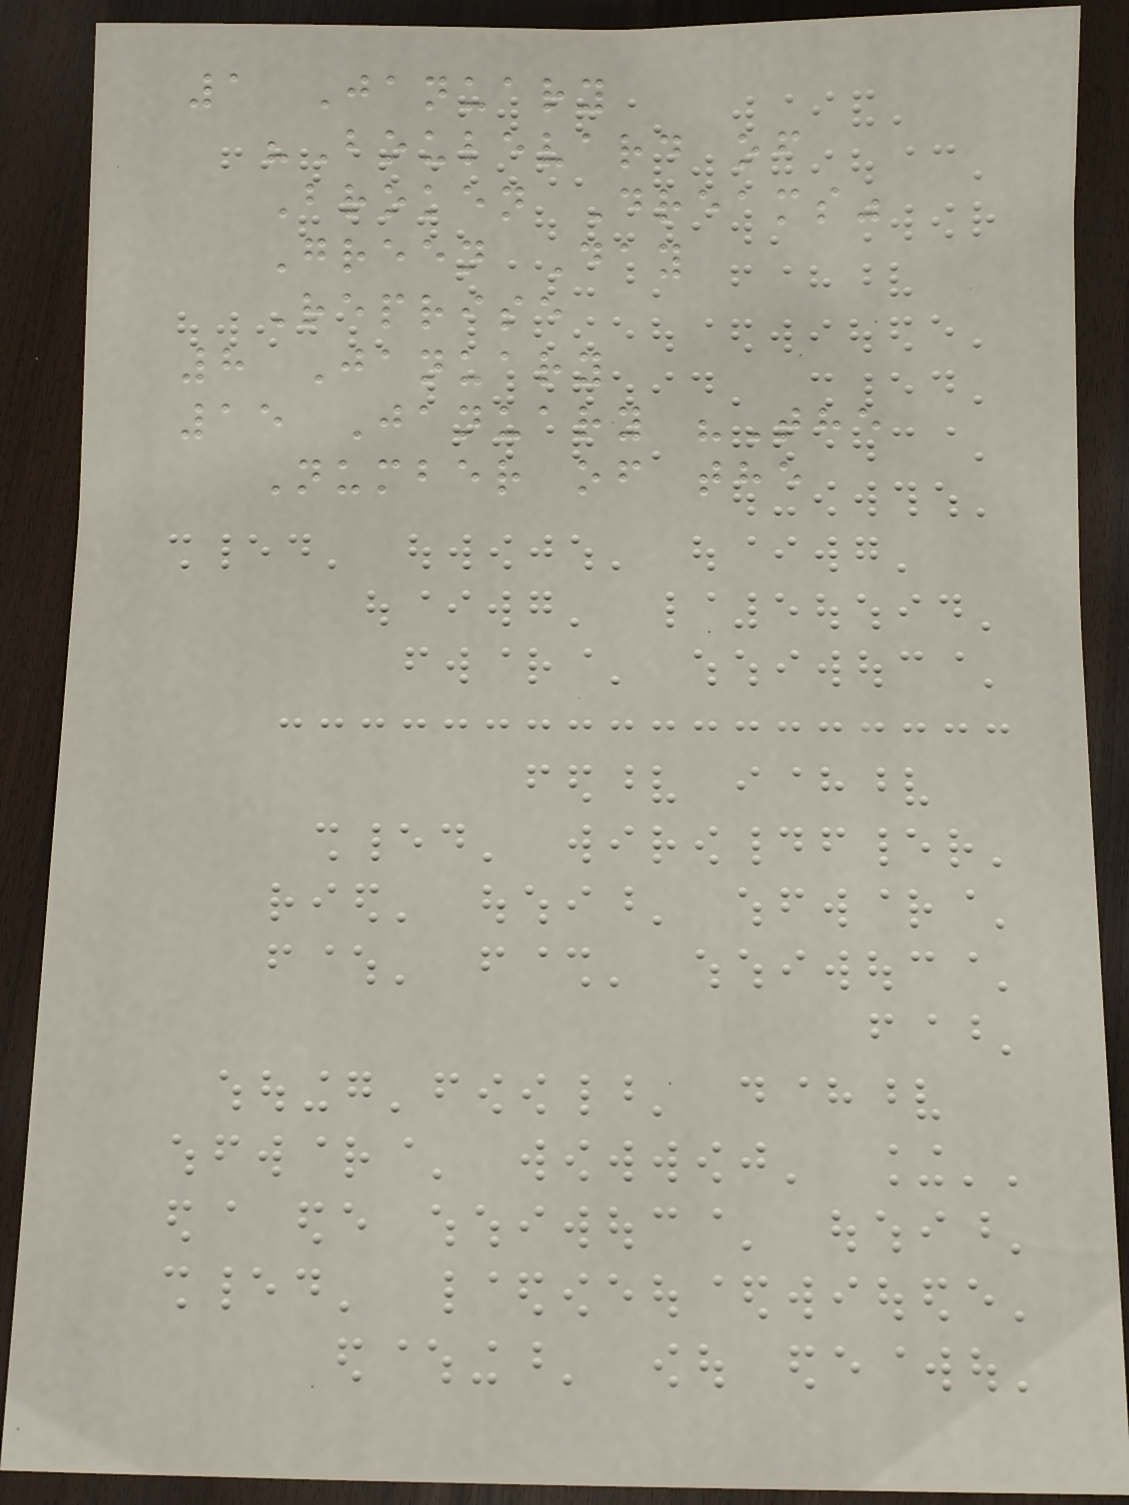1 January
"Boulevard of
Broken Dreams"
Green Day
Reprise
8 January
15 January "The
Number of the
